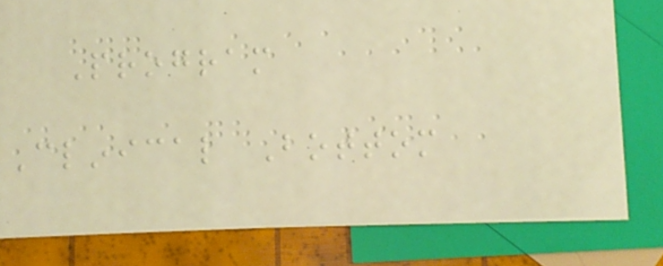Program
Clinical Bottom
